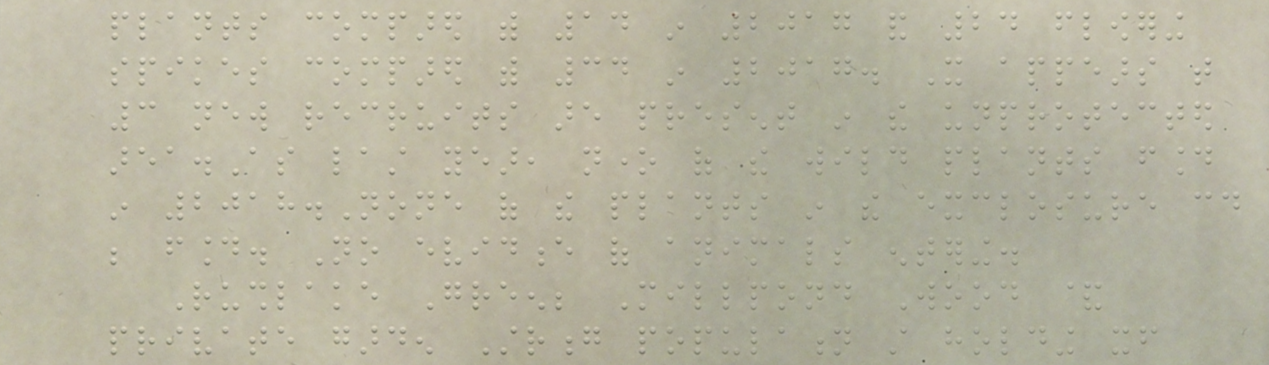plants compared with 14 in 2017 and 24 flowering
spikes compared with 34 in 2017. It appears that
3 new recruits are present in the unprotected
area.As last year, none of the wild plants found
in 2018.None of the plants in the exclosure could
be found. No evidence of animals entering.
Rushlake Green; Millpond Wood &
private garden Strong population still holding itself
